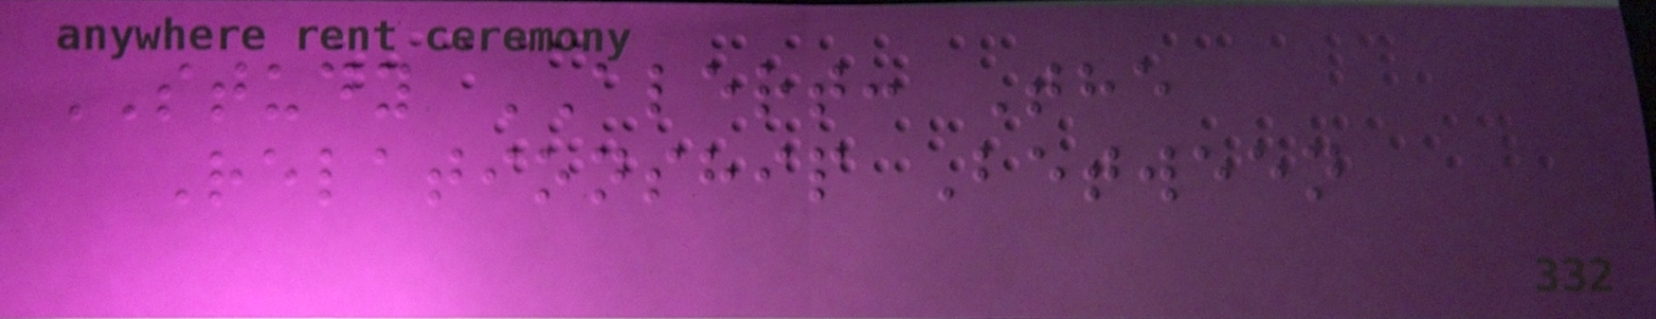STUDY ALERT: The
Relationship Between
